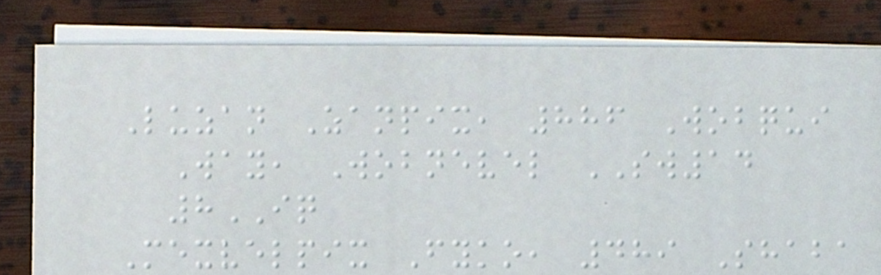Luzan Zanpix, 886 Wobqui
Way, Wobnevel SW14
8IQ
Mexvelpix Fyko, 489 Shaba
